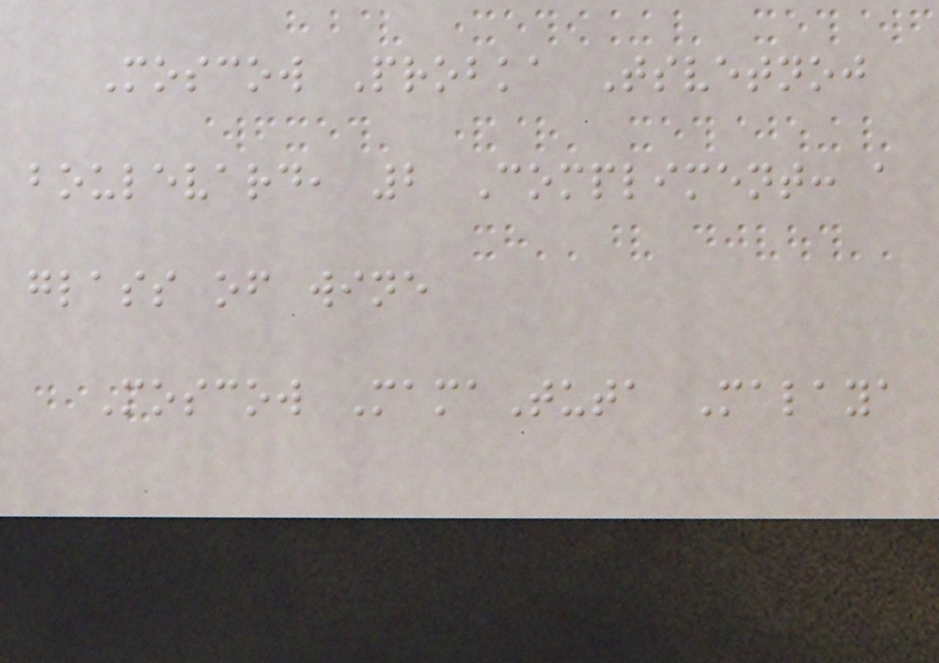Moscow Probka Tsvetnoj
boulevard, 2 Compliment: a
glass of wine
Moscow MamaTuta Malaya
